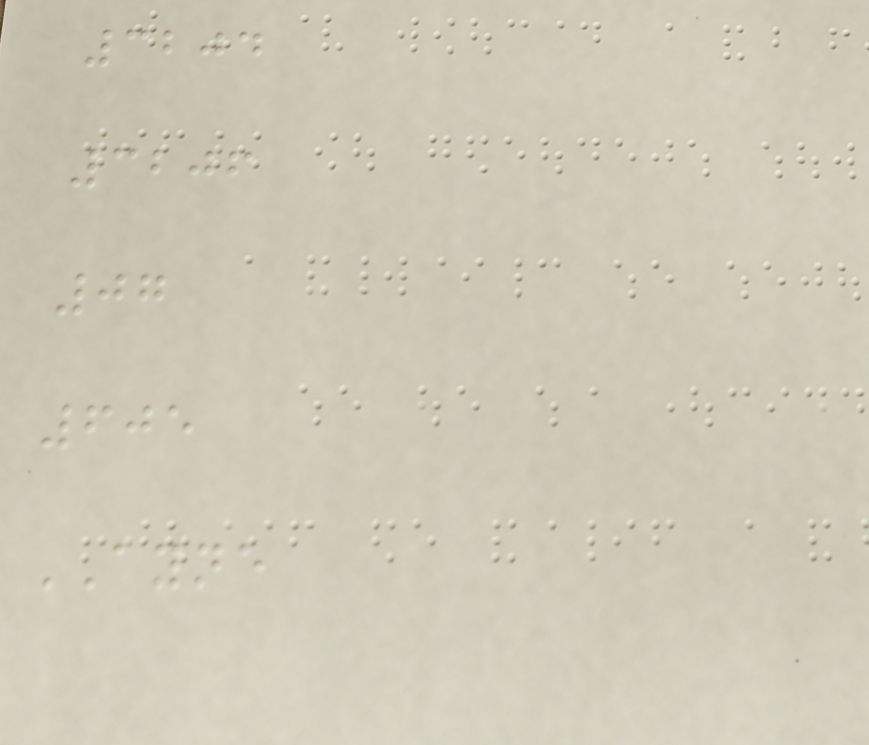3204
3206
07
605
AYNE
